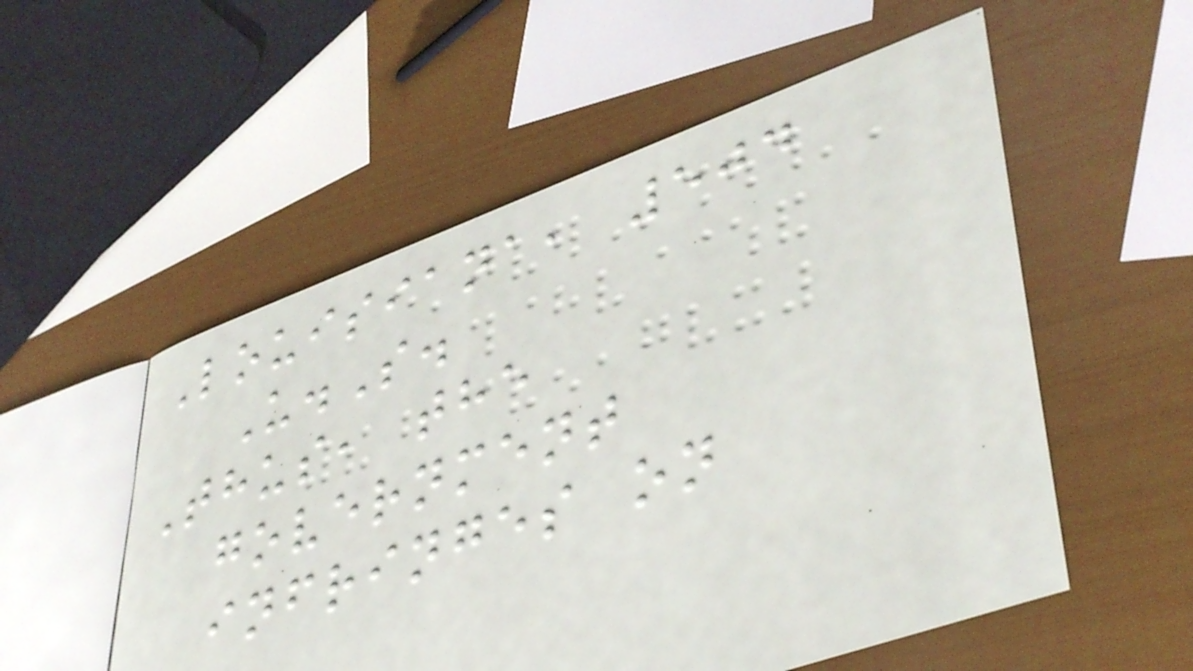Louisiana, 504
U.S.
Thus, the
government
infringes on
